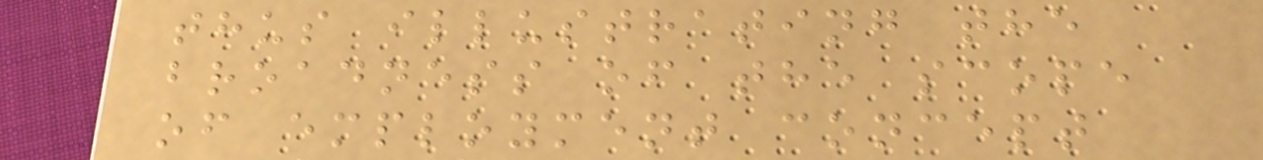thus illustrating the
broadness of the scope
of employment concept
